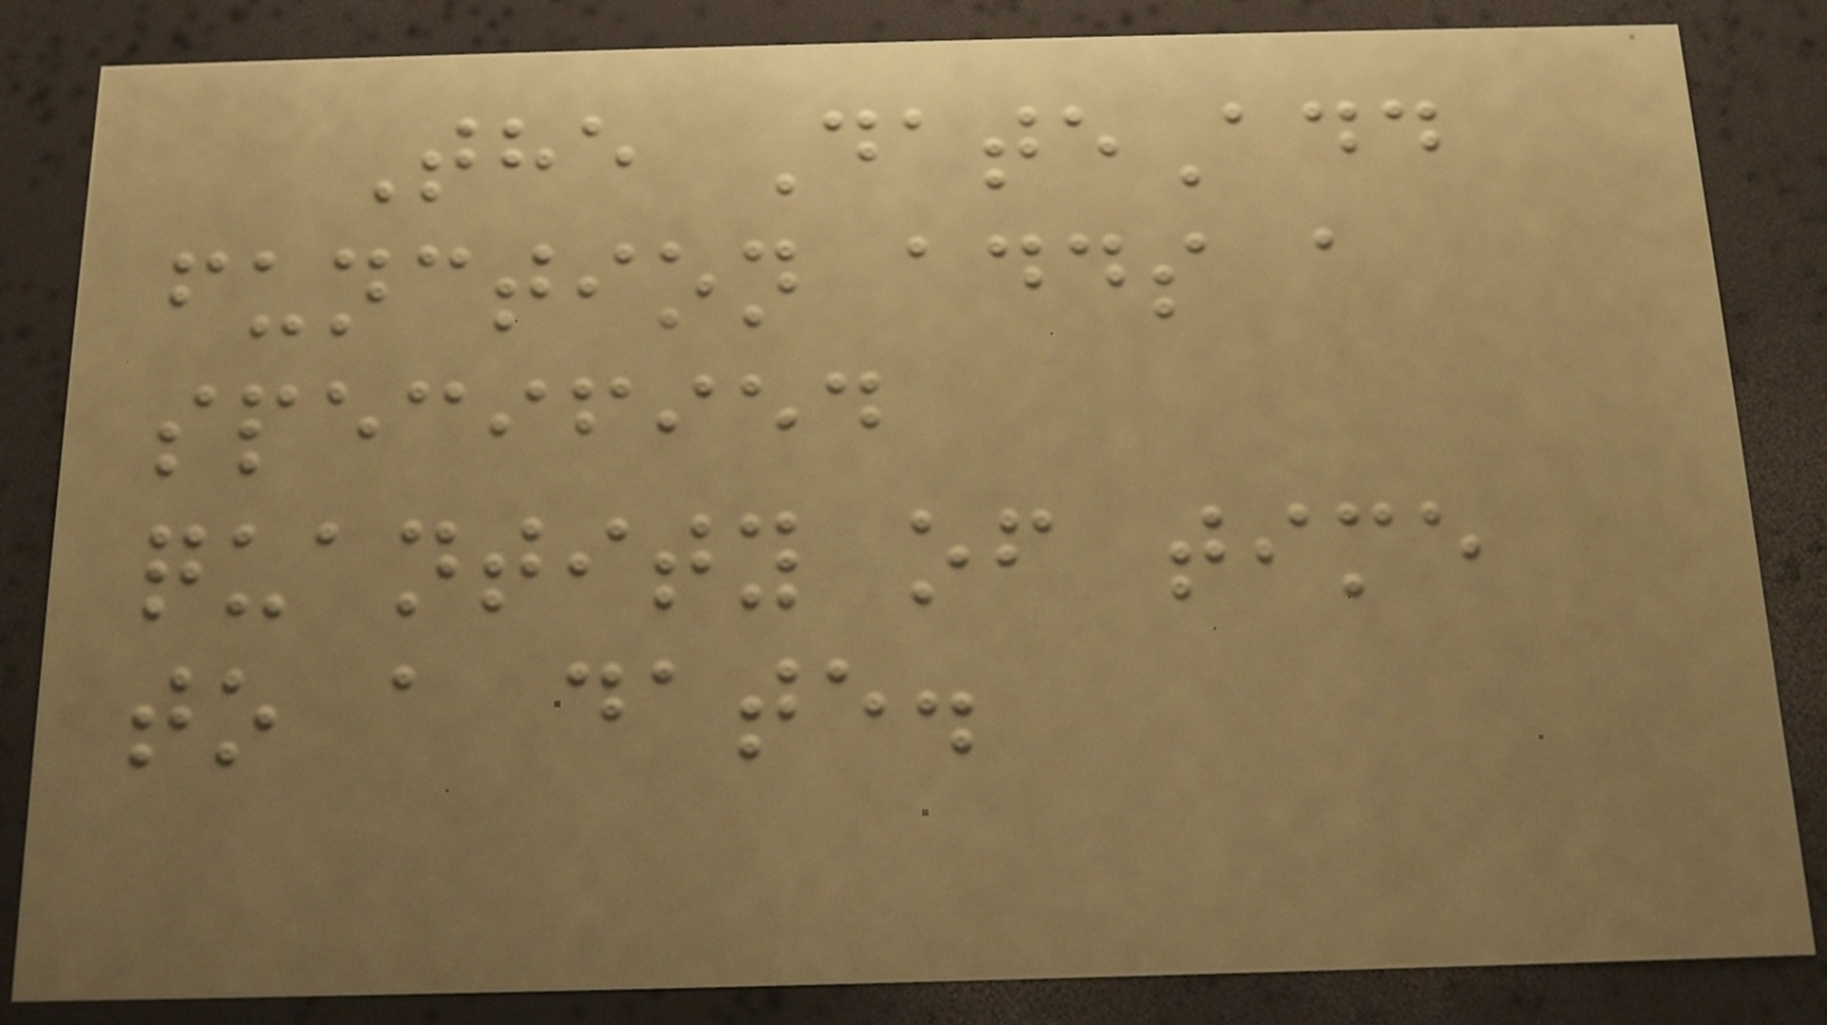The DateAdd
function adds a
specified
quantity of time
to a date.
